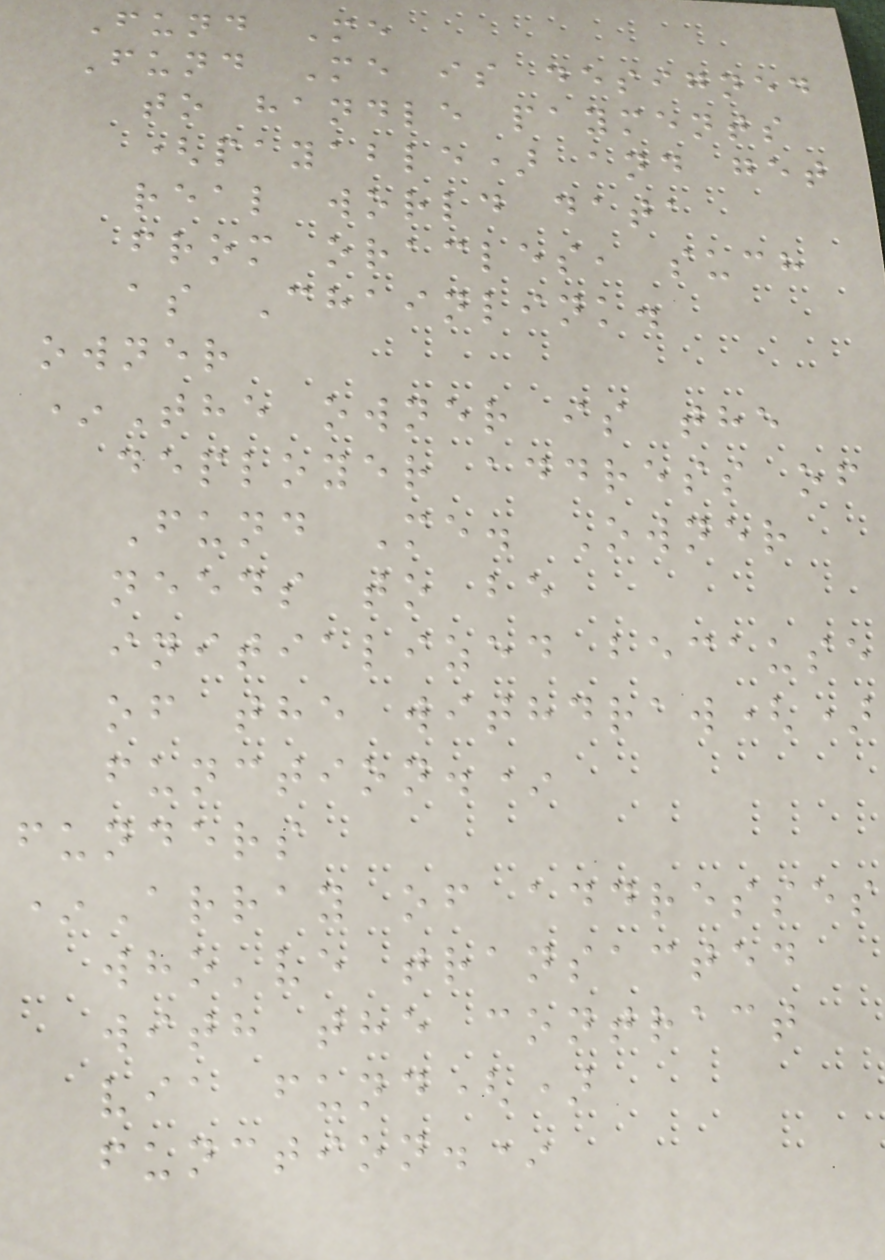Fund Me
Fund Me is designed
to handle payments
(payable) and get
real world data
from oracles, such
as Chainlink.
owner
*The owner is the
deployer address of
Fund Me. Owner
needs to be
initialized because
of the withdraw()
function.*
funders
*Array of addresses
who've transacted
with the contract
via fund()
function.*
